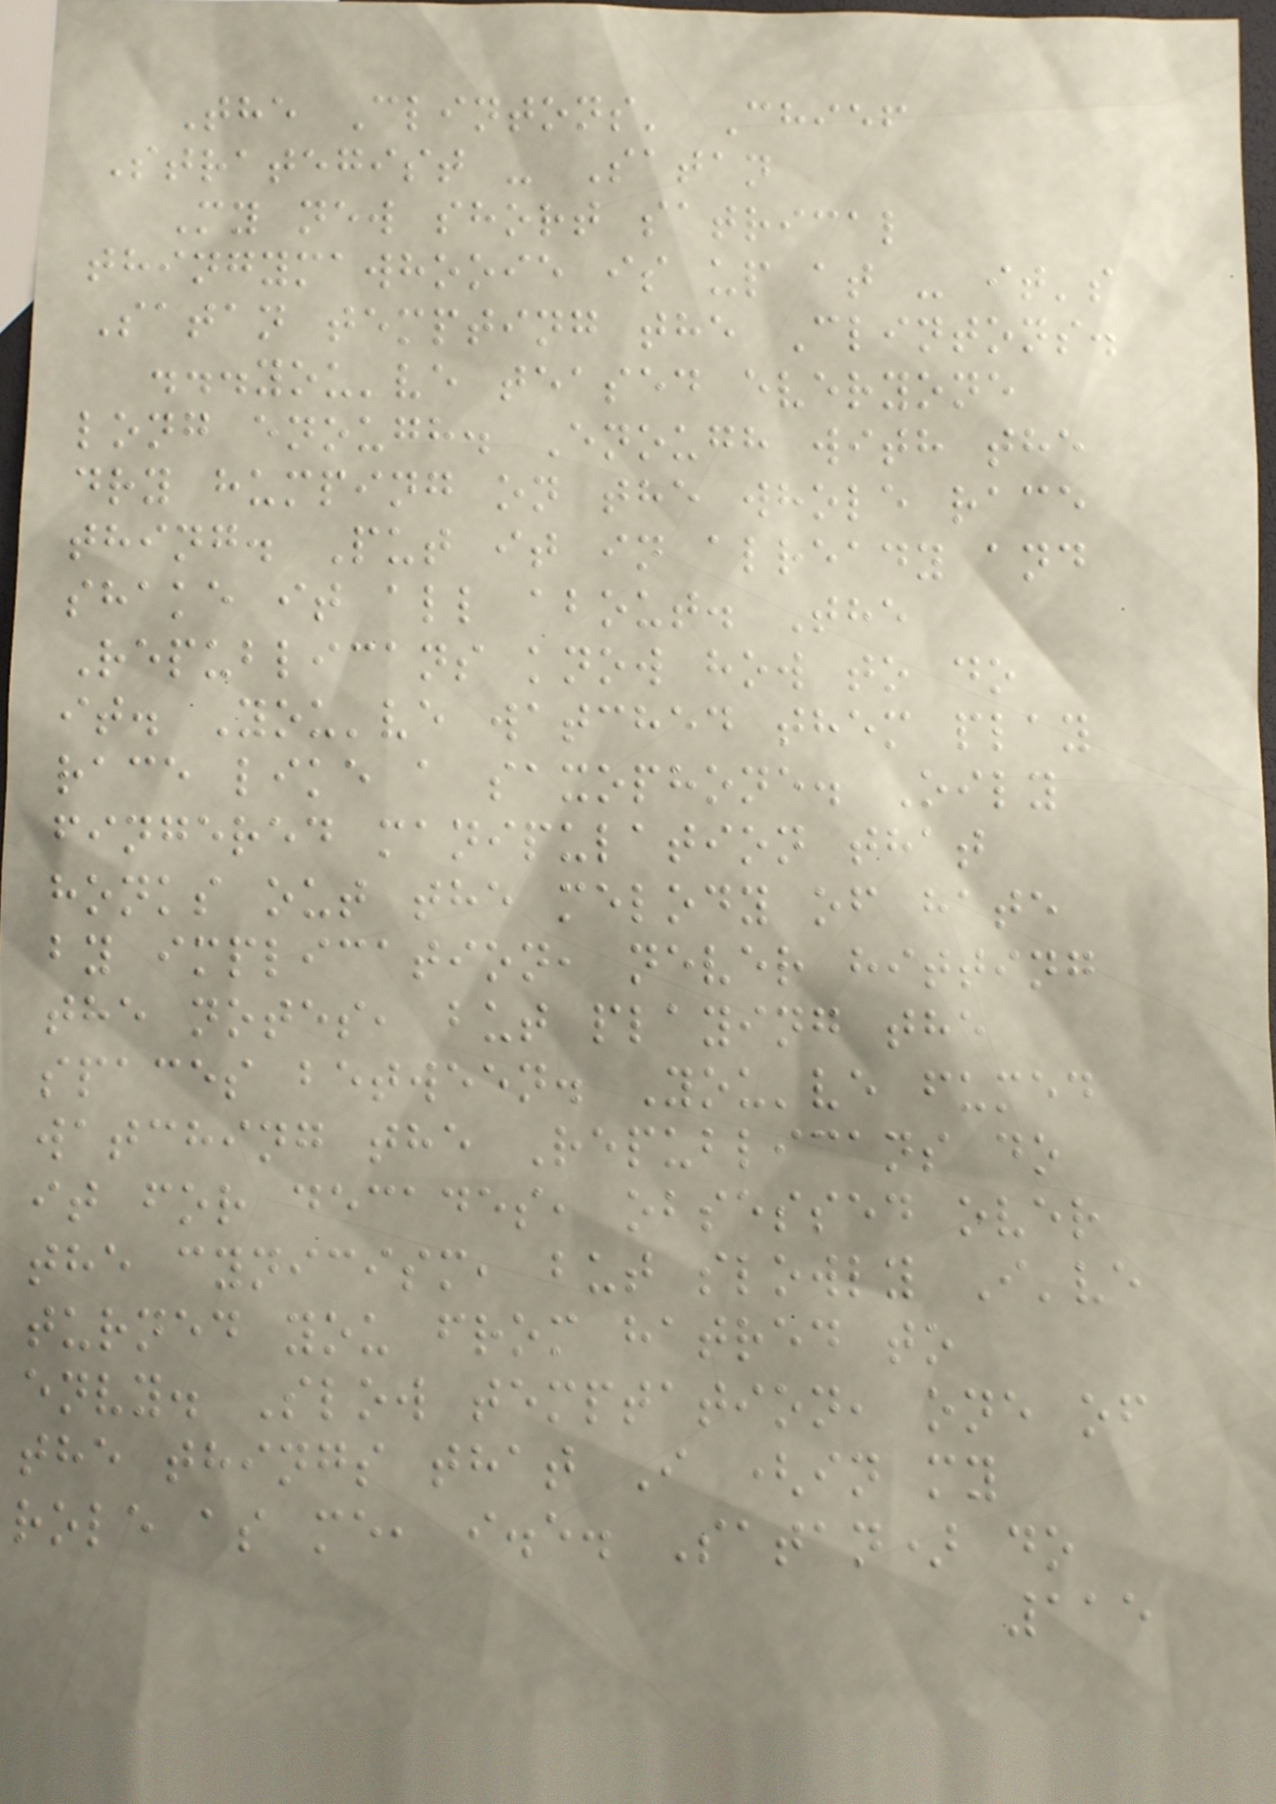The Clintons' Chief
Strategist - Satan
My new short satrical
thingymawhooie is up at - it's
Satan tempting the Clintons.
...you've teased everyone
long enough. Enough with the
dry humping on the whole race
thing. Put it in already and
shake it all about. The
Republicans know how to do
it. You've watched them play
race like a saxophone. Oily
fingered manipulation that
honks out the melody of hate
by implication, never hitting
the notes, but playing the
spaces between. You've fumed
watching the Republicans do
it for decades, obsessed over
the cynicism, but slowly I've
turned you from hatred to
envy. Slow temptation, one of
the things that I (in my
role as me, i.e. Satan) do
115
